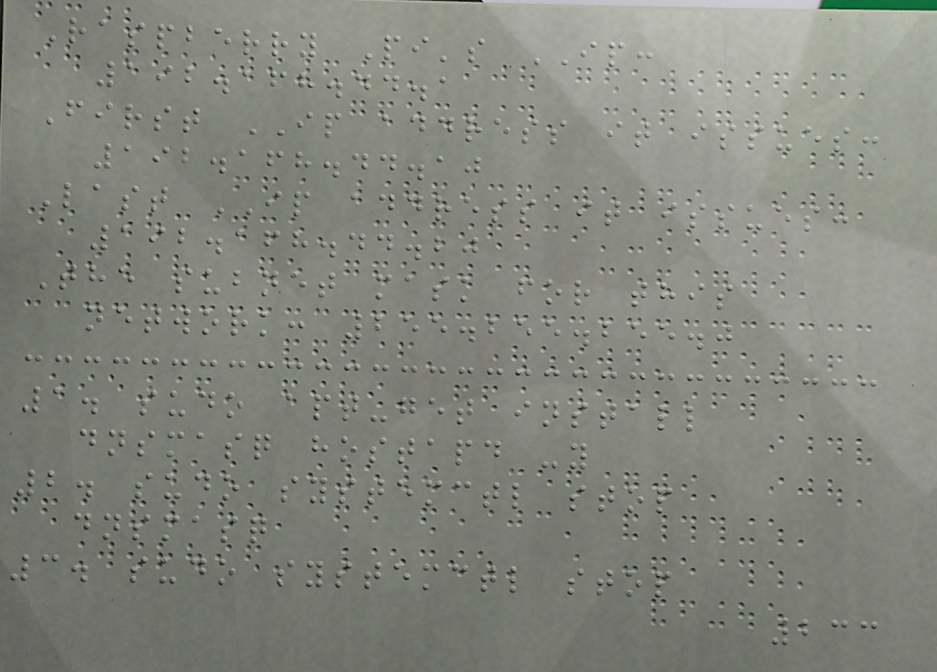Raspberry Pi's IP:
192.168.44.1
First IP address it issues:
192.168.44.10
Last IP address it issues:
192.168.44.20
The subnet mask for this
network: 255.255.255.0
1. sudo apt-get install
dnsmasq hostapd -y
2. sudo systemctl stop
dnsmasq
3. sudo systemctl stop
233
